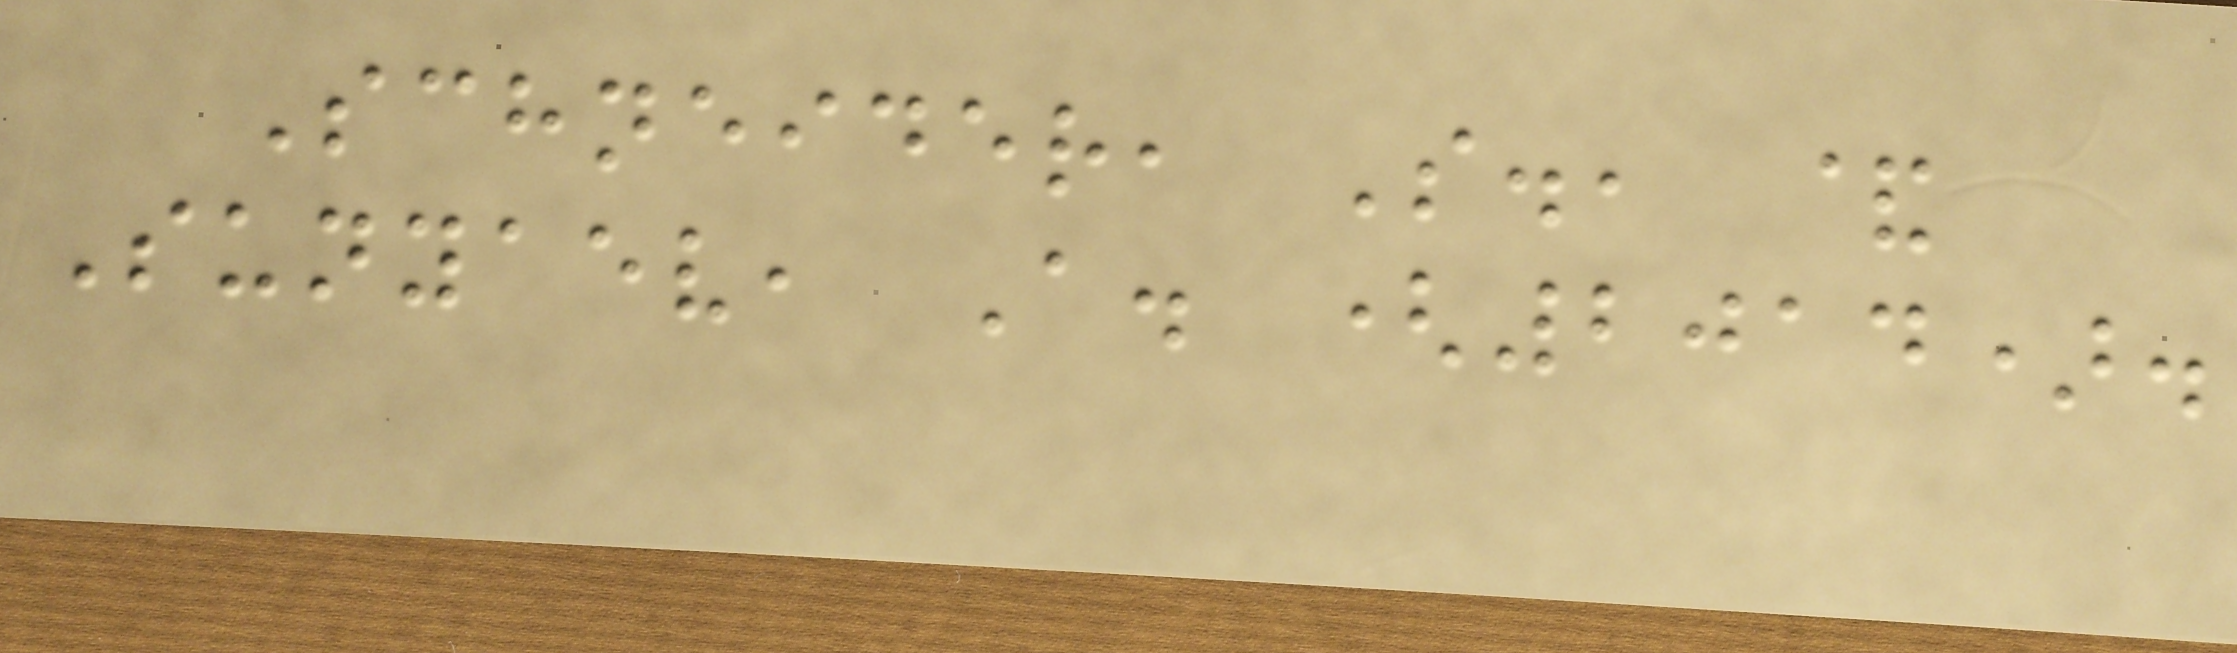Schneider, S., &
Sunyaev, A. (2014).
